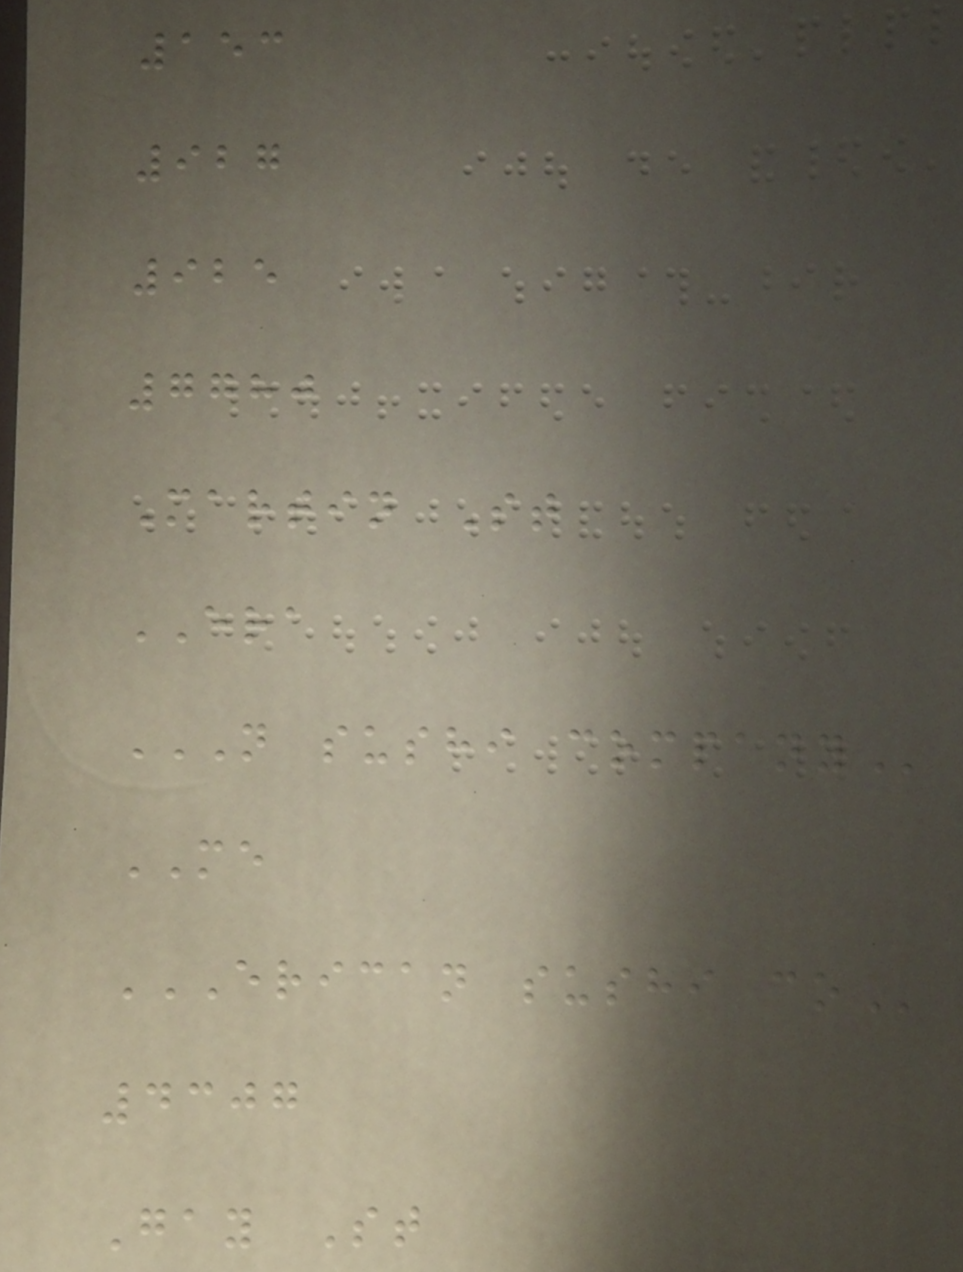153
927
925
7780
Martin St
ERA
N SUSHI COMPANY
ME
ERICAN SUSHI CO
4307
Gay St
